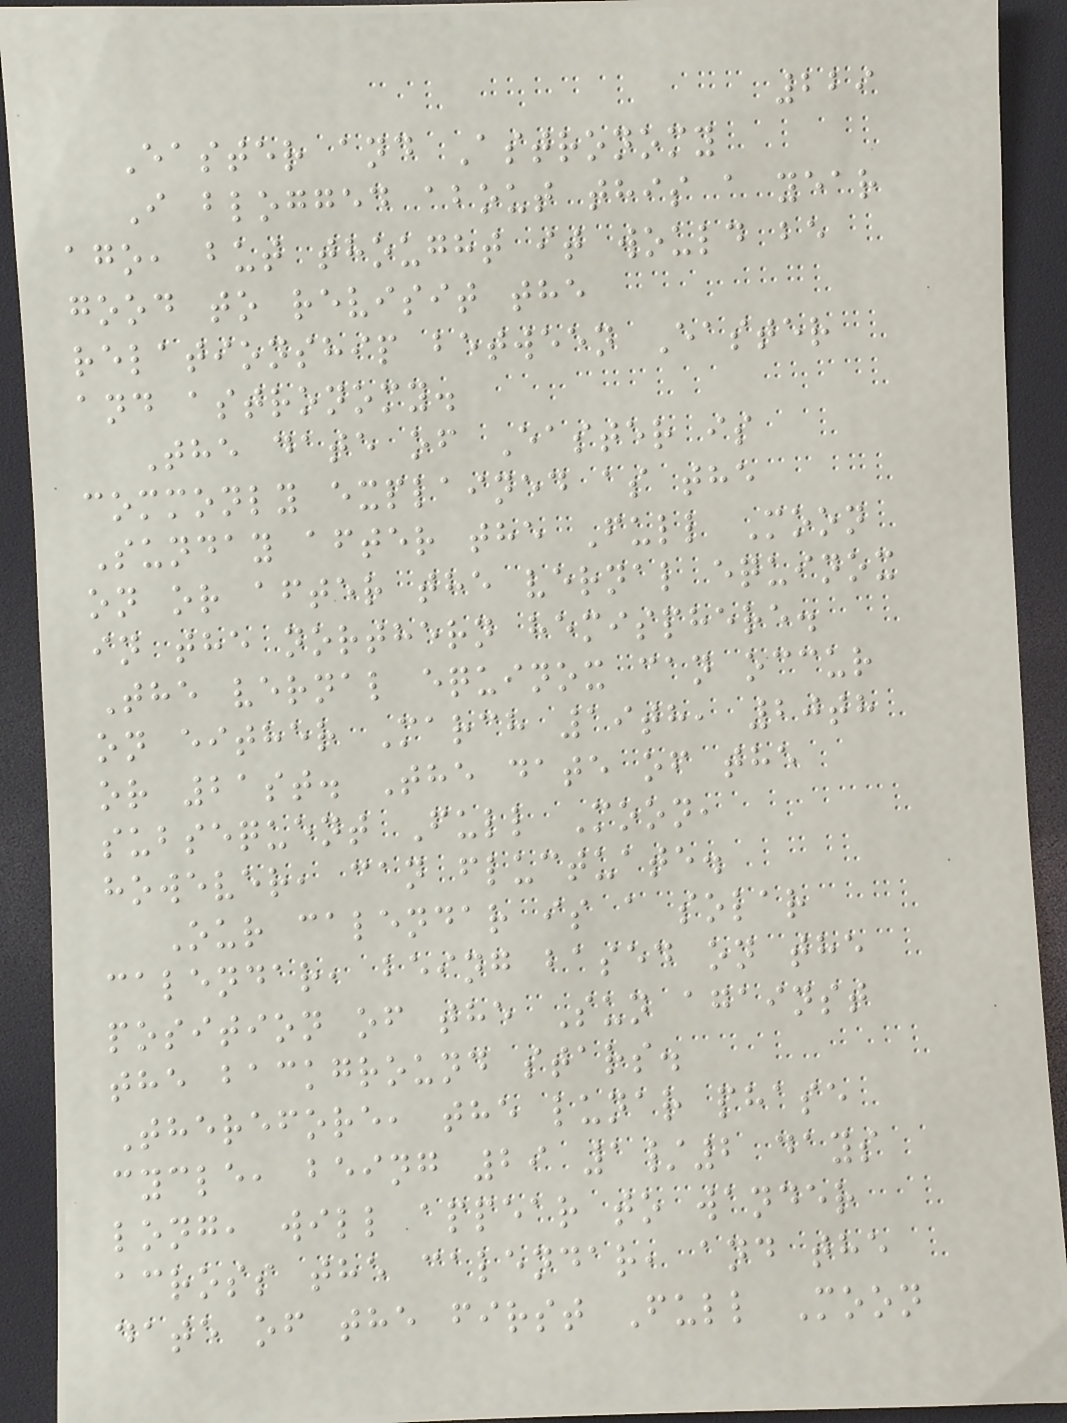229
Easter and Astronomy
I blogged about this a year
ago, but thought it would be
good to revisit the
relationship between Easter
and astronomy.
The date of Easter is
commonly explained as the
Sunday after the Full Moon
on or after the vernal equinox
in the northern hemisphere.
The vernal equinox can occur
on either March 19th, 20th
or 21st. The date of the
subsequent Full Moon,
however, can fluctuate.
Our calendar is a solar
calendar, being based on the
position of the Sun against
the background stars.
Therefore, the lunar phase
cycle, being 29 1/2 days
long, will appear to wander
across the calendar, and the
date of the first Full Moon
